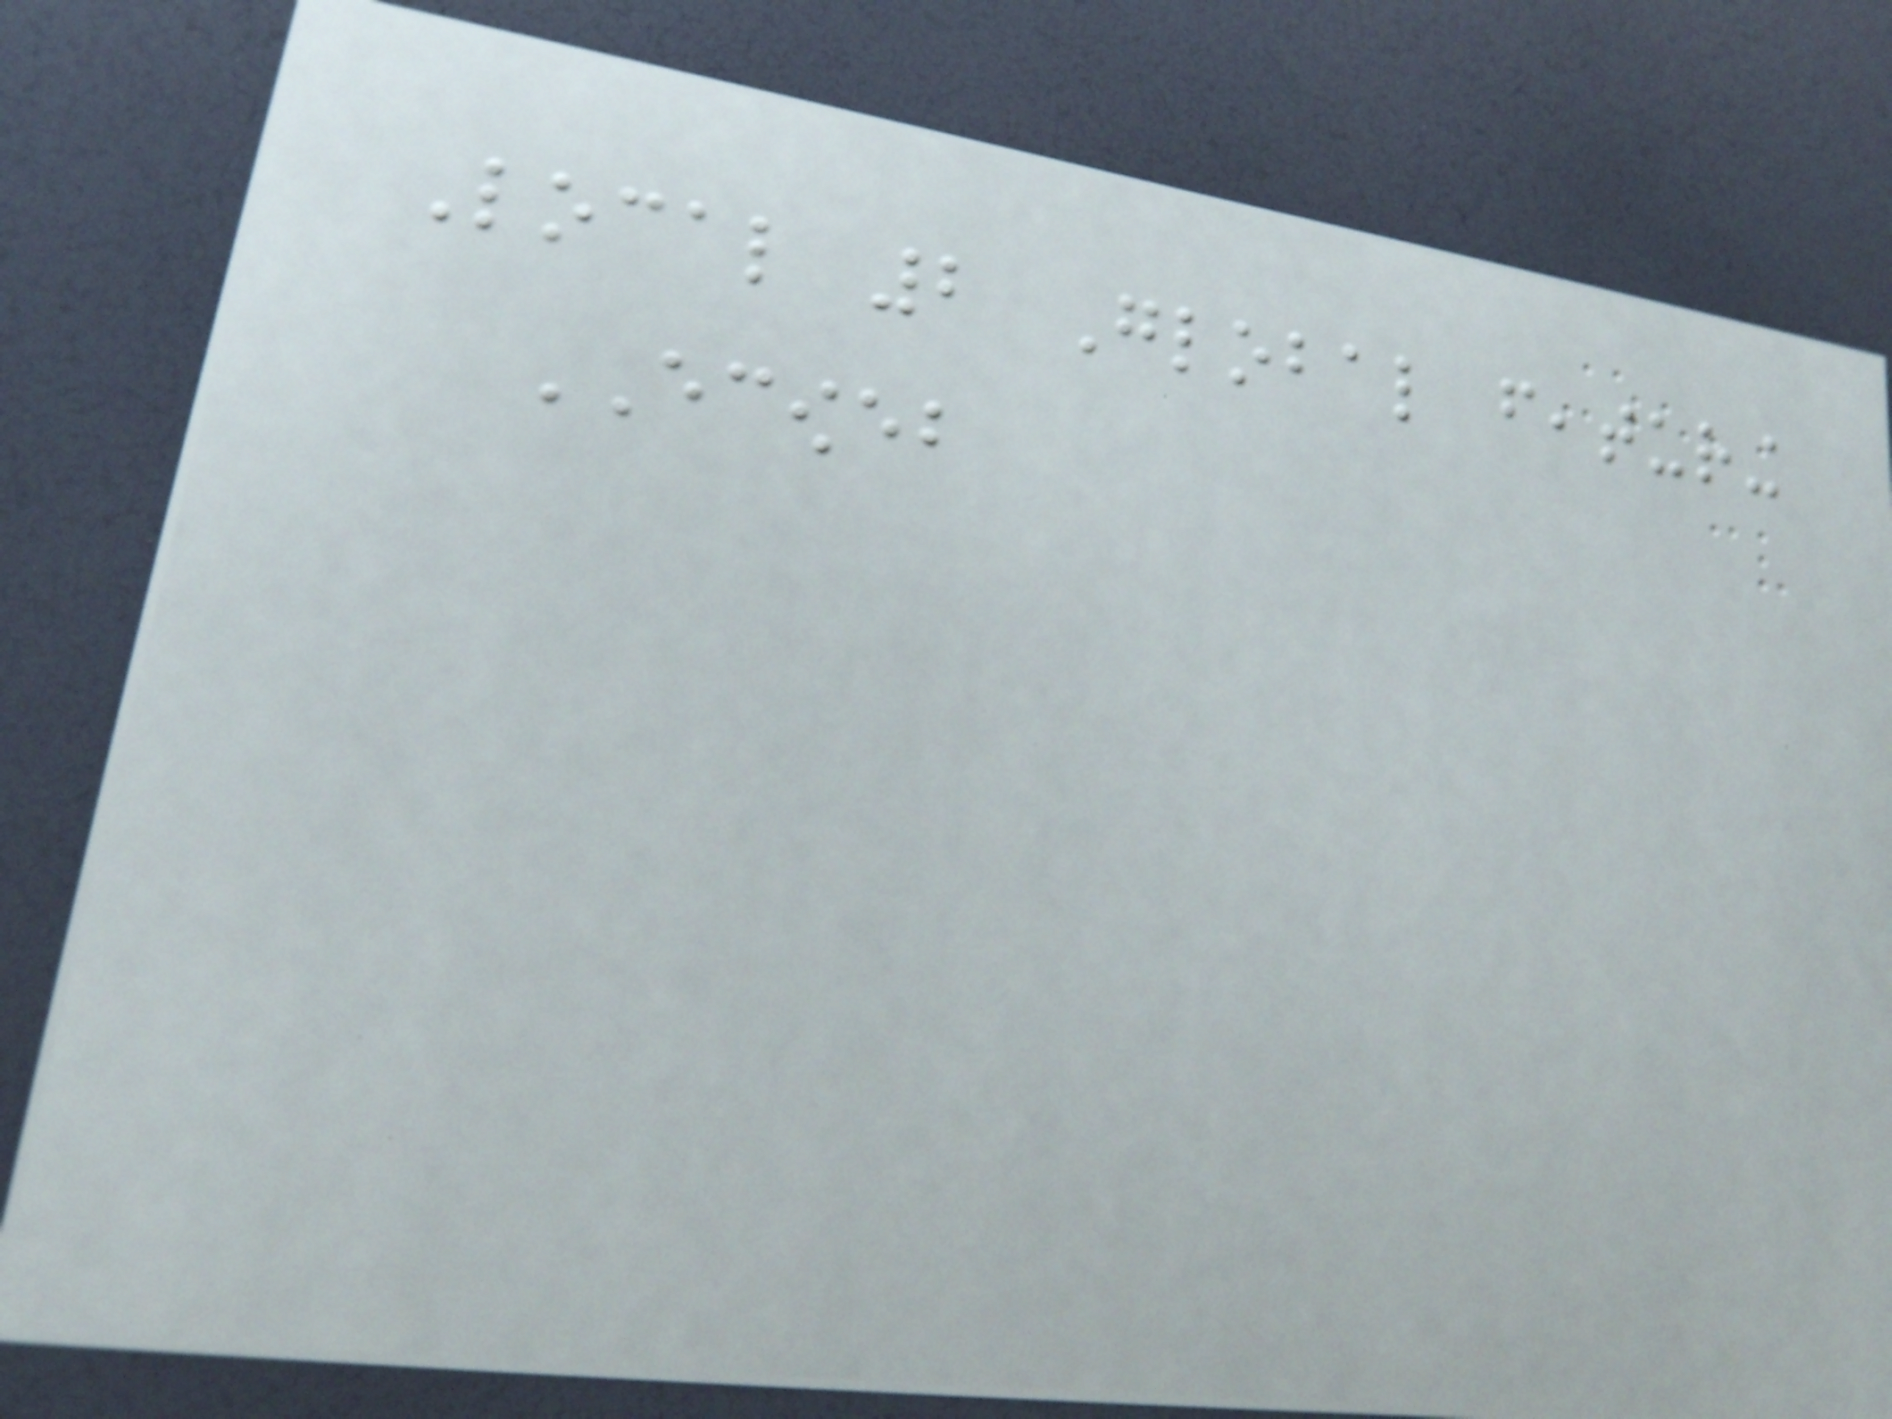Local 2 Global featuring
ECOWEB
